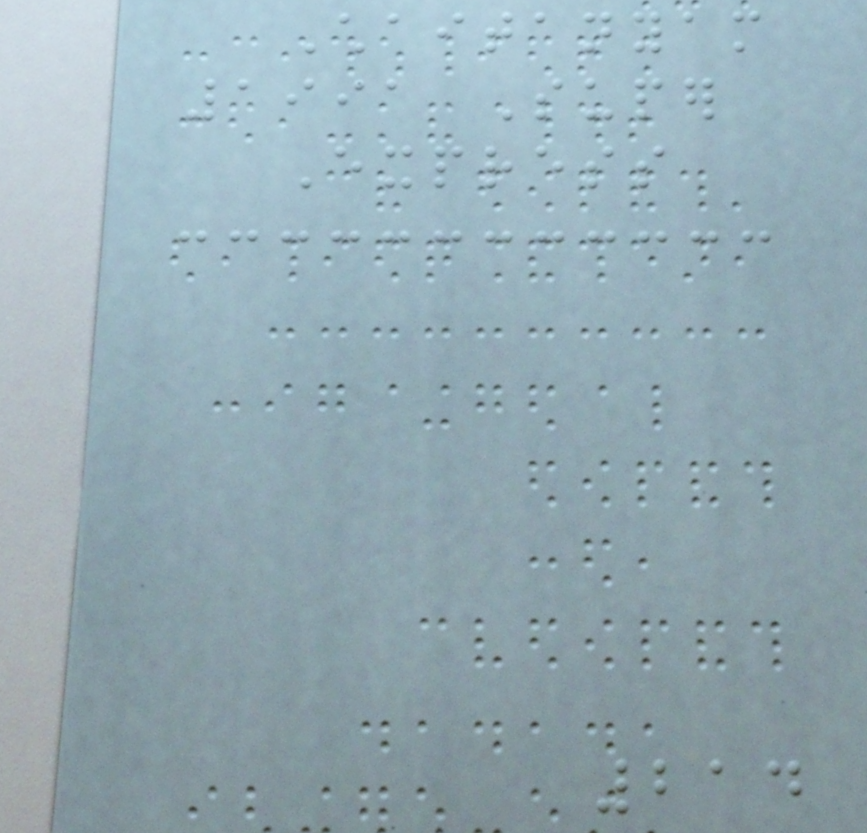Chaitanyam
1991 Super
Express
214
